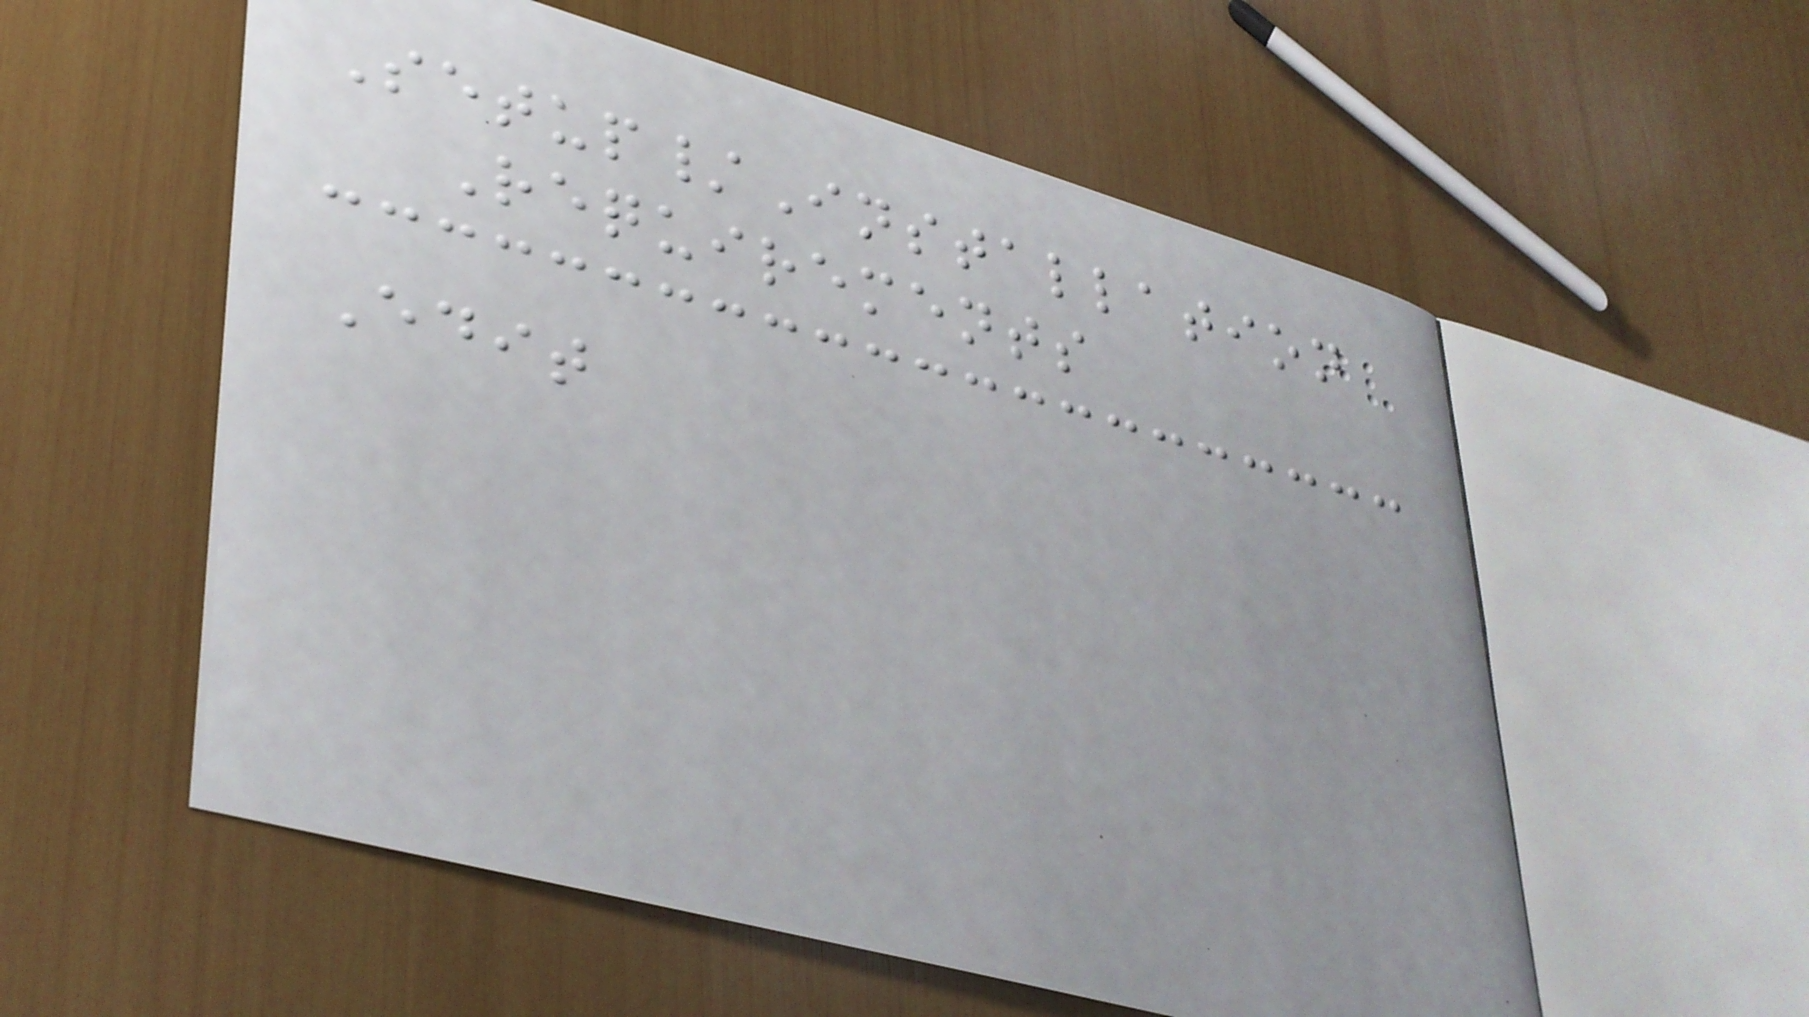Setup/Installation
Requirements
Edit
